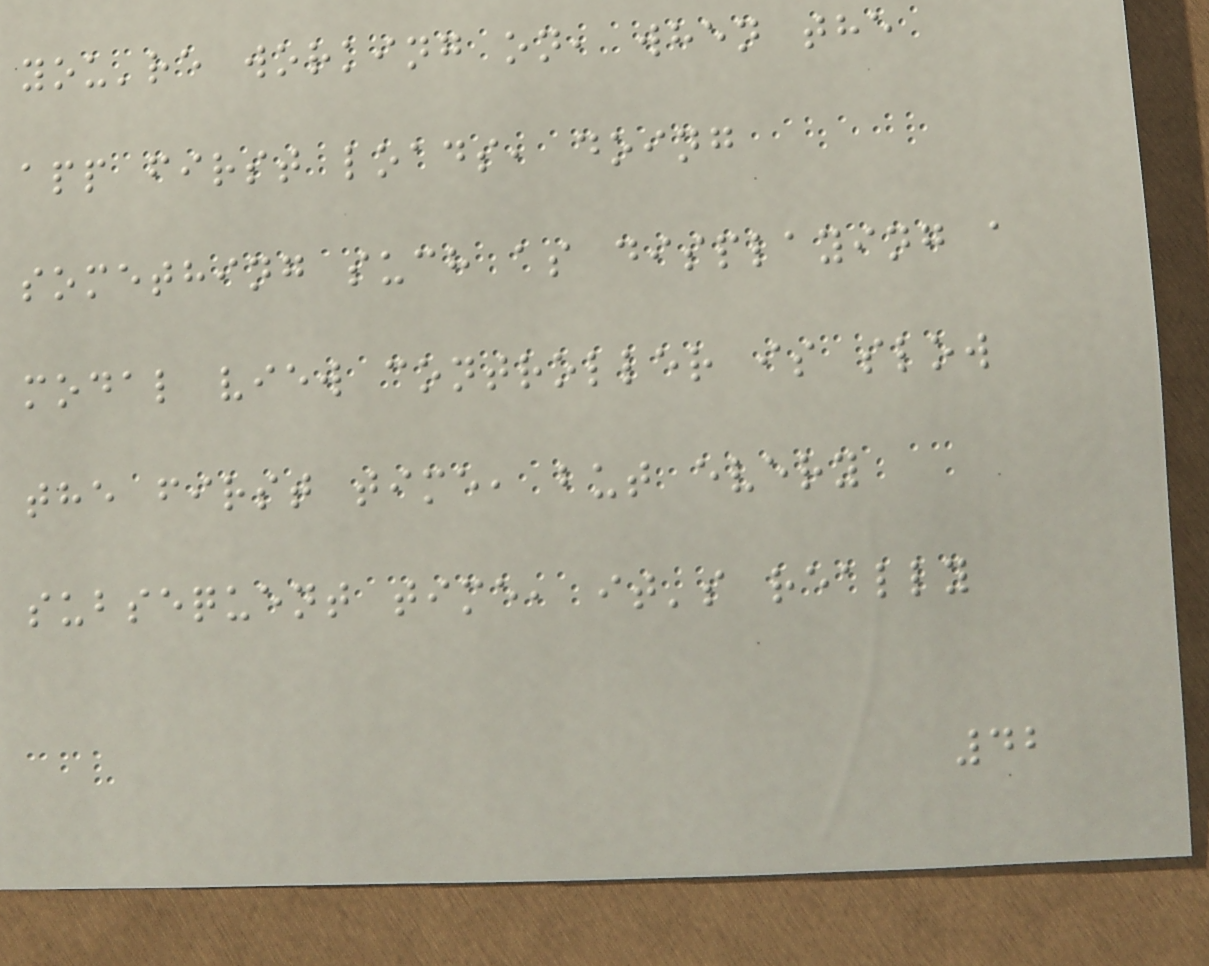you're working on, when the
app first loads, doing
something such as displaying a
modal view controller is slow
the first time, but every
subsequent time, it's really
42
